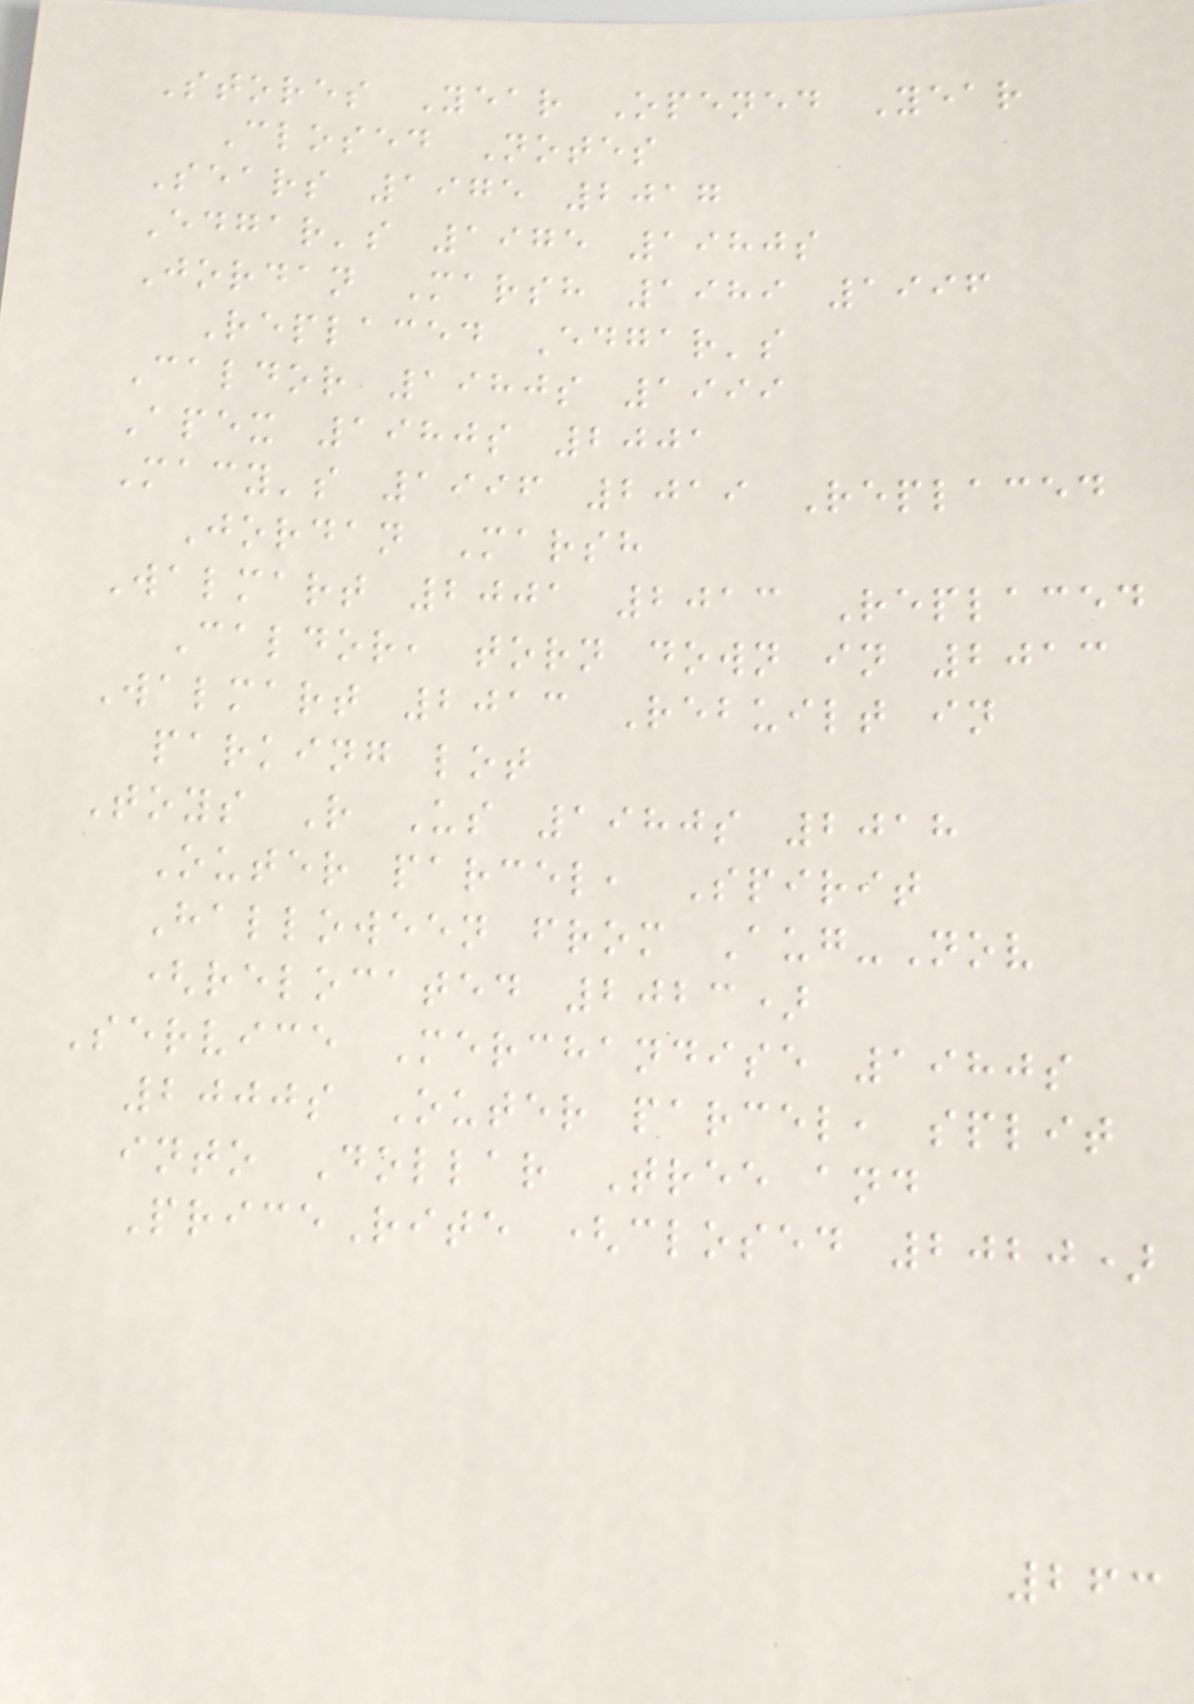Stores Year Opened Year
Closed Notes
Sears 1975 2017
Edgar's 1975 1980s
Jordan Marsh 1989 1996
Replaced Edgar's
Caldor 1980s 1999
Apex 1980s 2001
Macy's 1996 2019 Replaced
Jordan Marsh
Walmart 2001 2013 Replaced
Caldor, torn down in 2013
Walmart 2013 Rebuilt in
parking lot
Toys R Us 1980s 2018
Outer parcel, Spirit
Halloween from Aug-Nov
(relocated 2023)
Service Merchandise 1980s
2000s Outer parcel, split
into Dollar Tree and
PriceRite (closed 2020)
263
